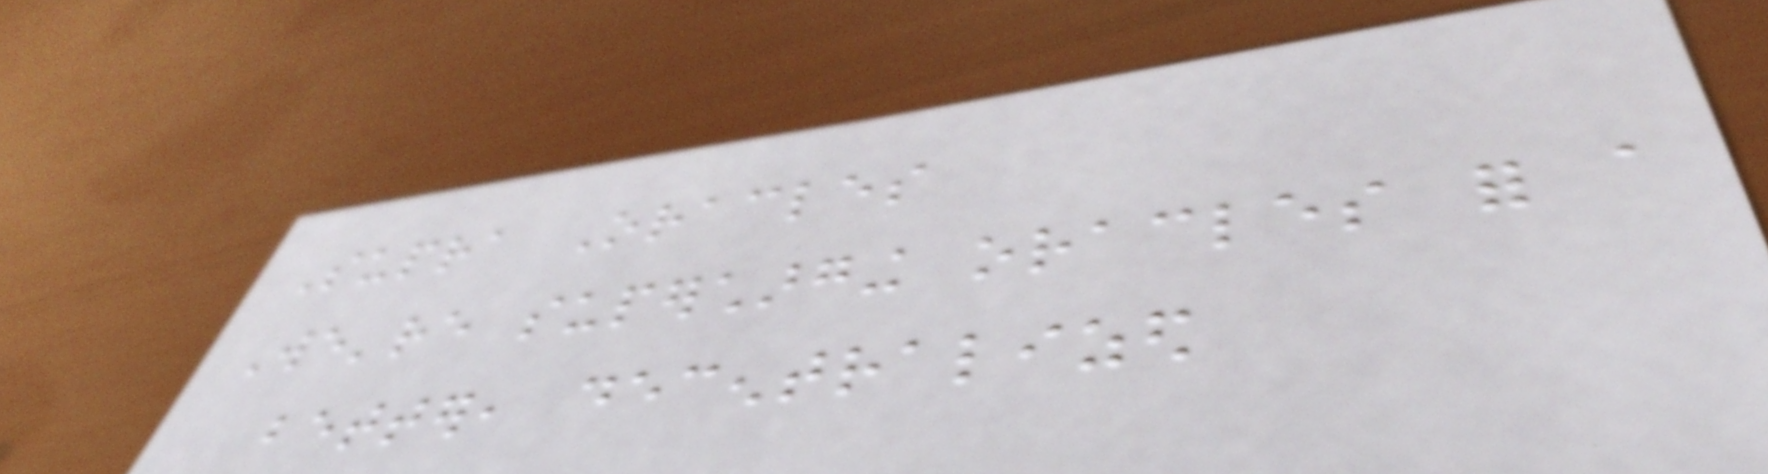Supra Oracles
We're supercharging oracles for a
better, decentralized
